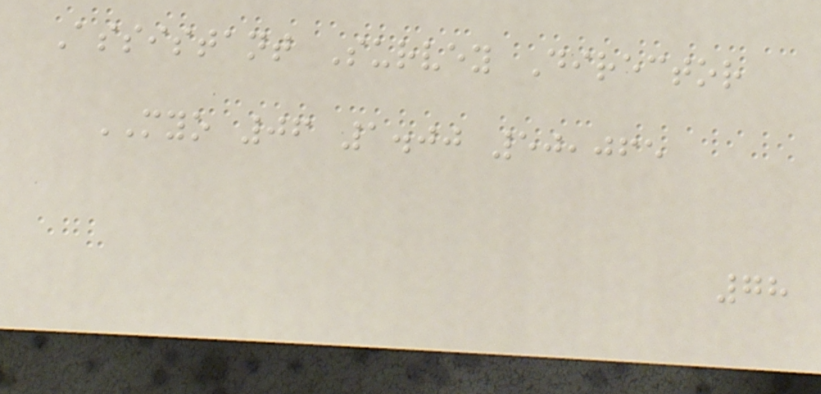Assistant Survey Director
MYO 06 1.00 50,065
78
